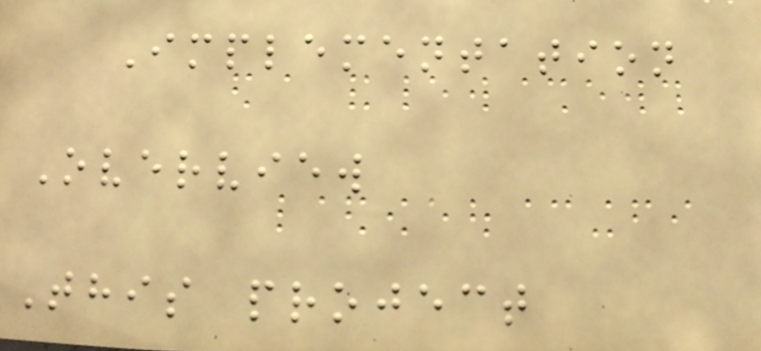Implementation
Overview
This project
